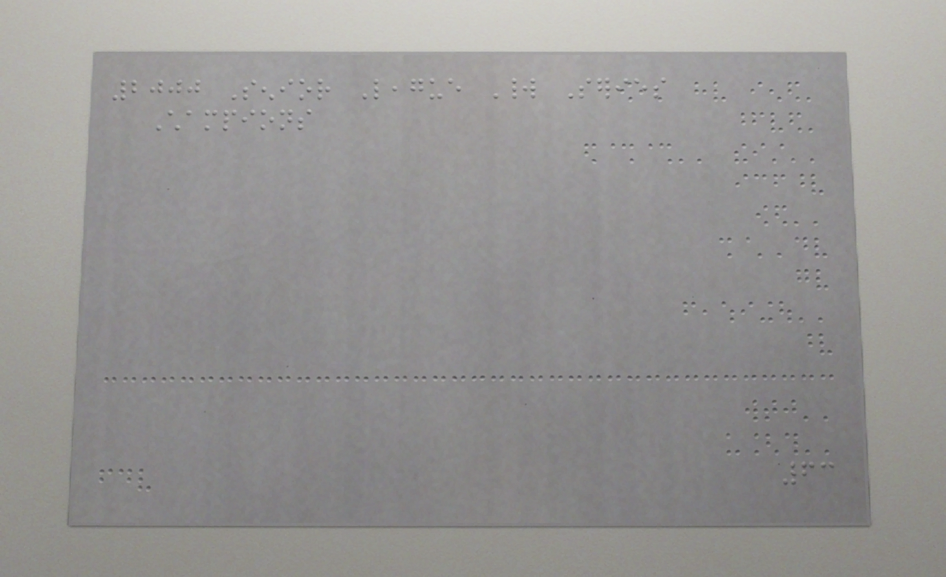2000 Senior League World Series
Champions
63
